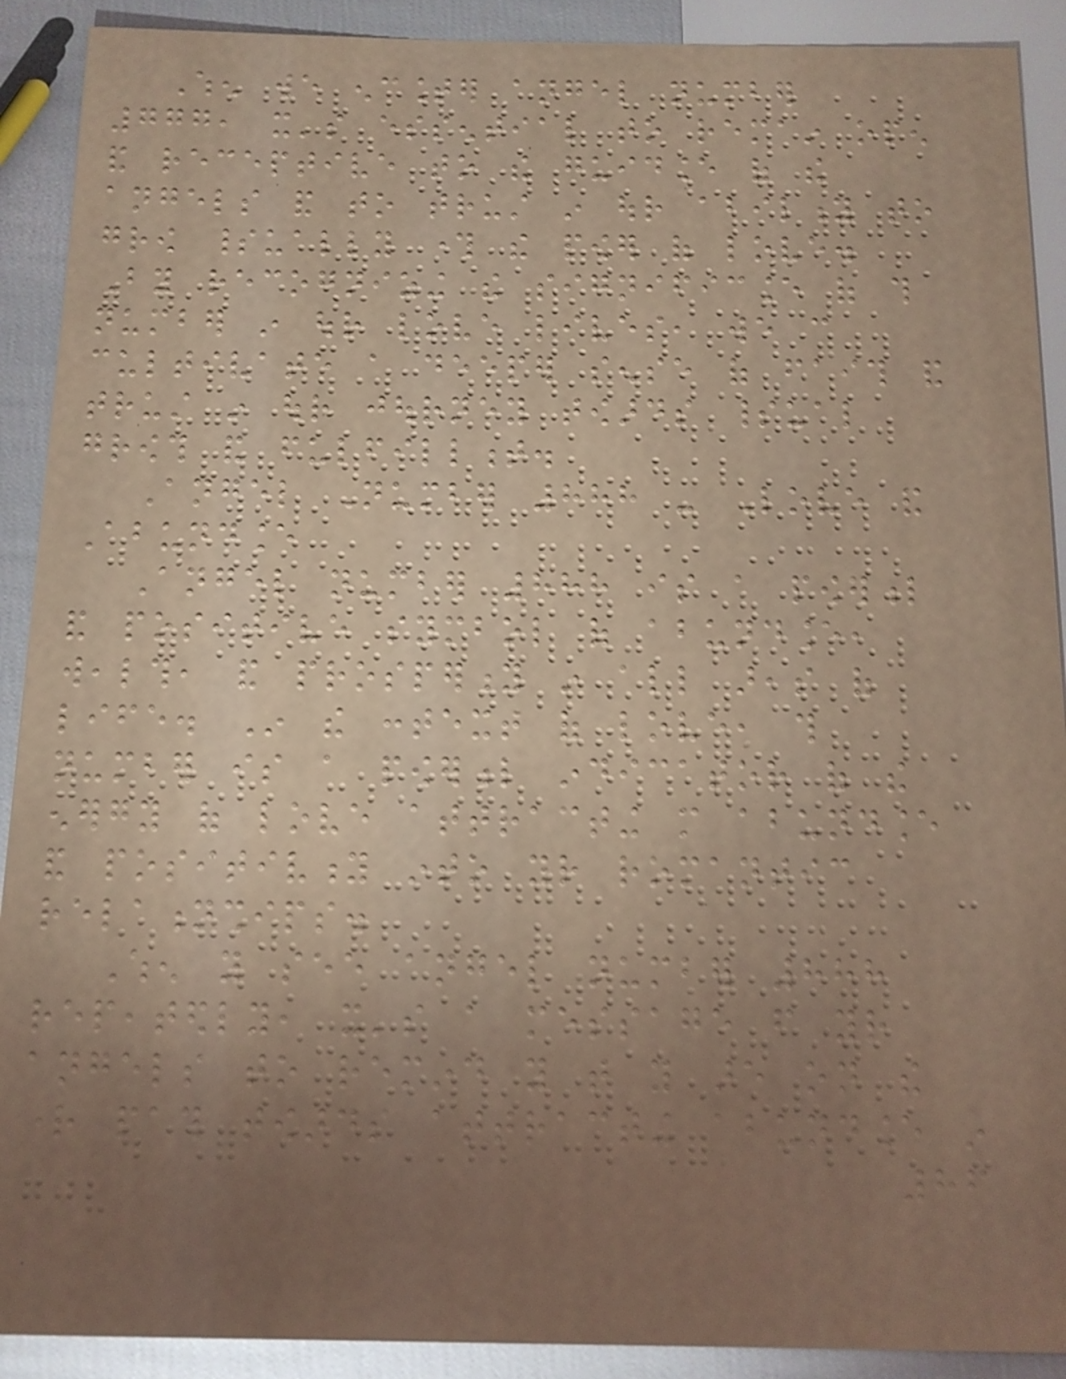When we encounter angel number
777, it's essential to remain open
and receptive to the guidance of the
angels and to trust in our ability to
grow spiritually through the power of love.
By recognizing the significance of this
number in our love lives, we can
cultivate a deeper sense of faith and
trust in our journey towards spiritual
growth and fulfillment.
Angel Number 888 - Love and
Abundance
Angel number 888 is a powerful
and positive symbol of abundance,
wealth, and prosperity in all areas of
life. In the context of love, this
number is a powerful indicator of the
energy of love attracting more abundance
and positivity into your romantic
relationships.
When you see angel number 888
repeatedly, it's a message from your
angels to remind you that you are on the
right path towards attracting abundance in
86
